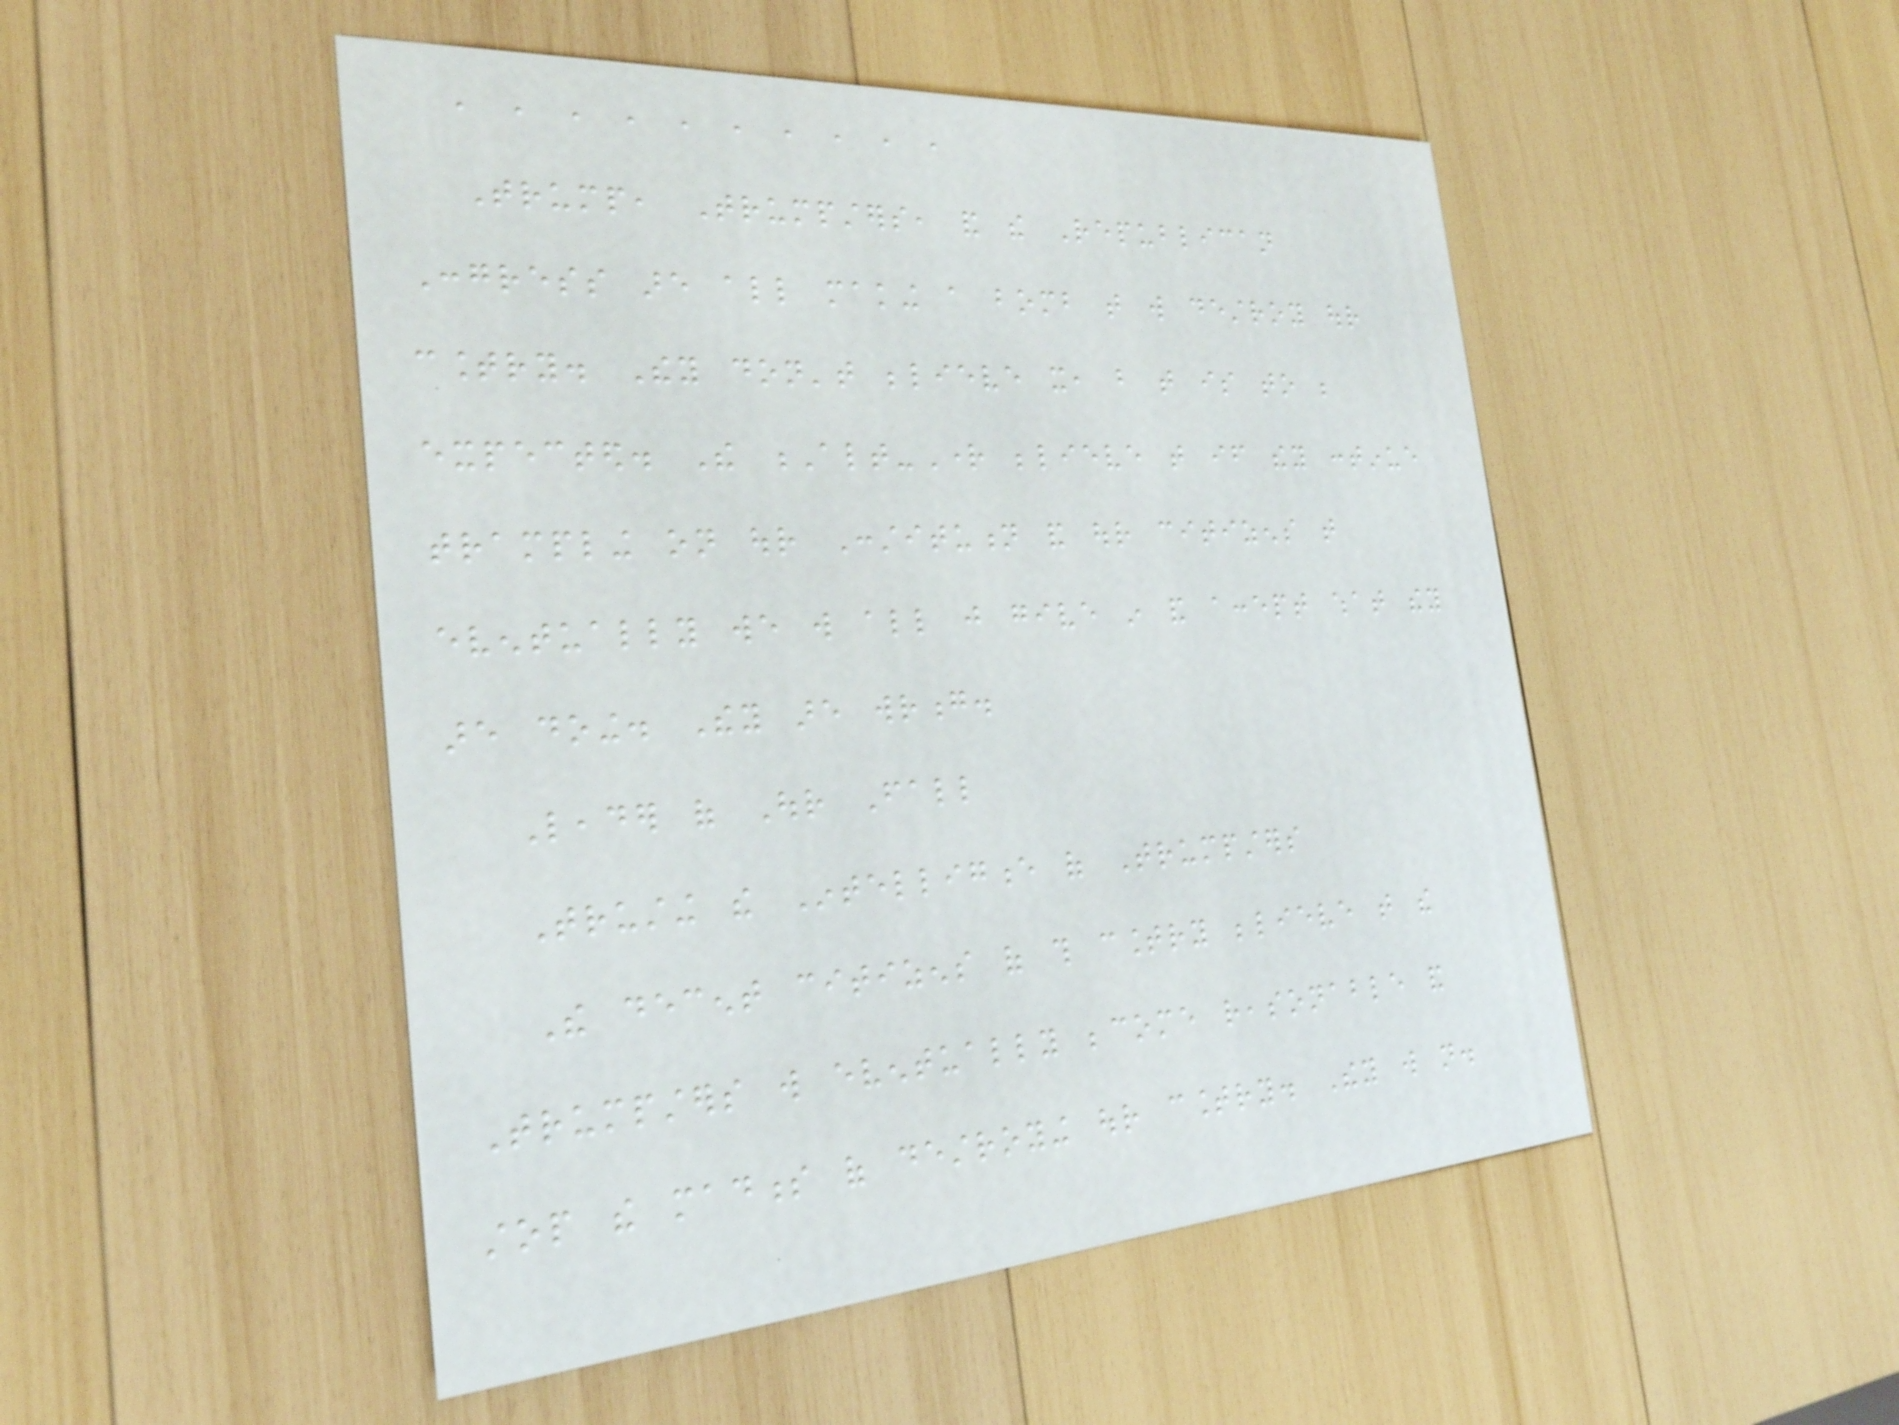, , , , , , , , , ,
Trump, Trumpsters, and the Republican
Congress are all making a bomb that will destroy our
country. They don't believe it, but that is to be
expected. The Alt-Right believe that if they continue
trampling on our Constitution and our citizens that
eventually we will all just give in and accept what they
are doing. They are wrong.
Leader of Our Fall
Trusting the Intelligence of Trumpsters
The decent citizens of this country believe that the
Trumpsters will eventually become reasonable and
stop the madness of destroying our country. They will not.
